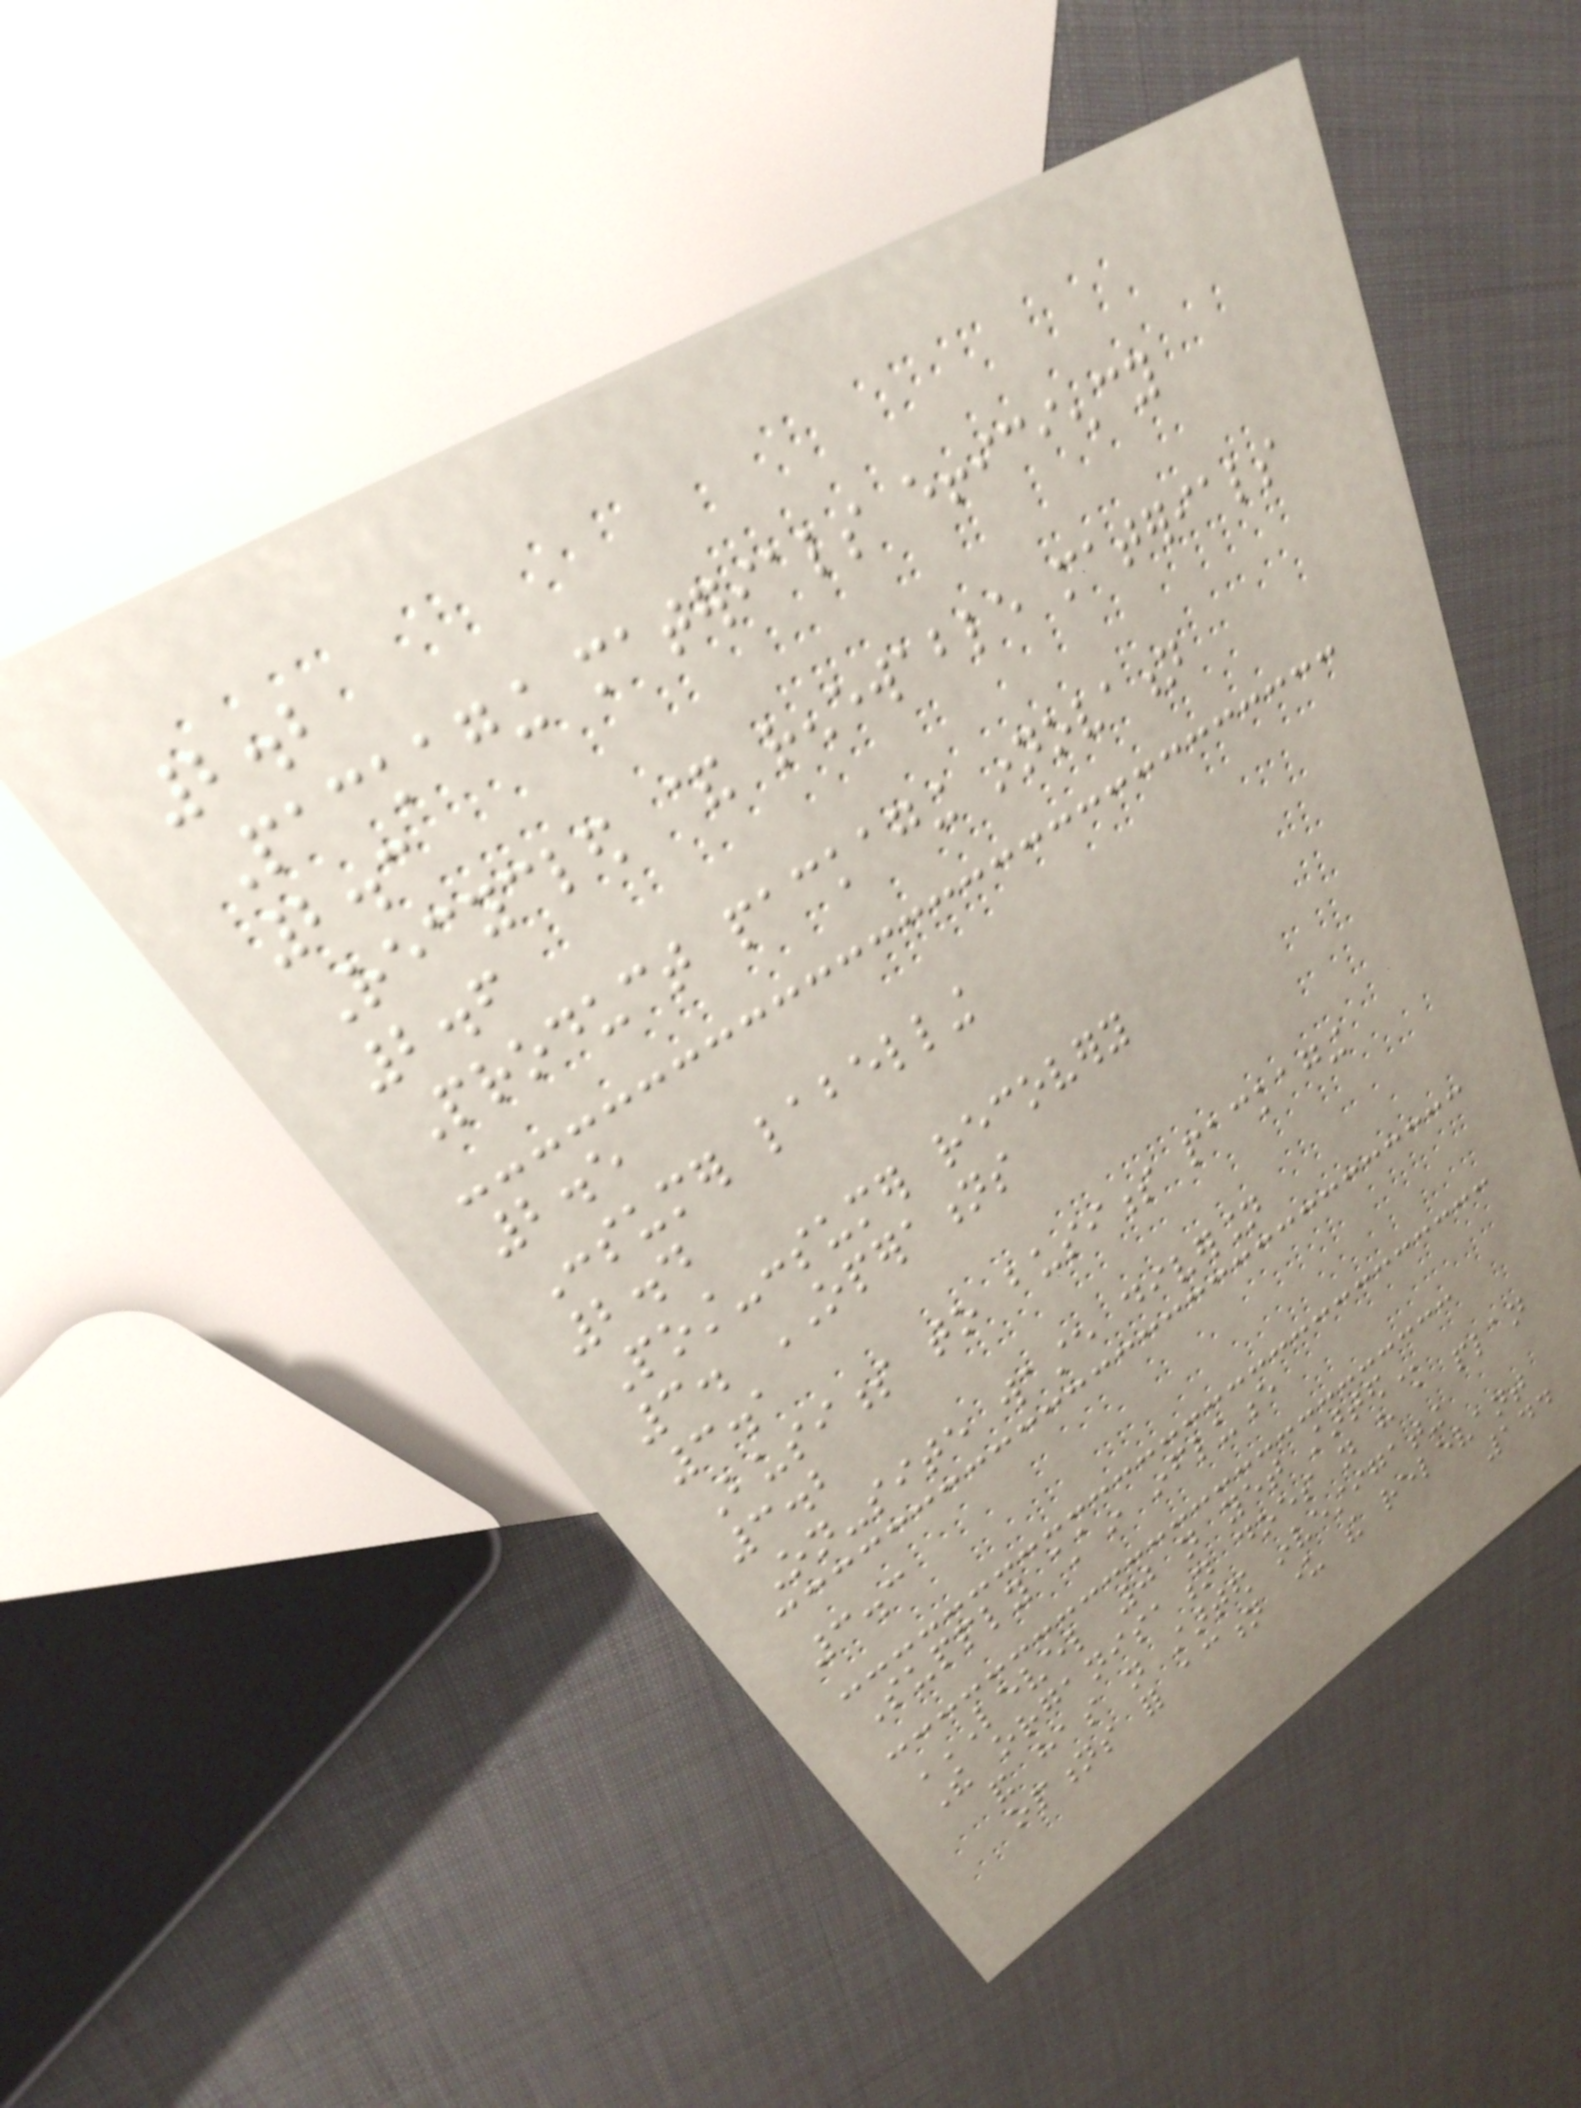2.2
Packaging materials efficiency
2.3
Recycled & renewable materials
2.6
Product packaging innovation
2.5
Consumer labelling
2.4
Post-consumer recovery
3. OPERATIONS
3.1
Business to business packaging
3.2
On-site waste diversion
3.3
Supply chain influence
LEVEL 0 NOT YET STARTED
The organisation does not have a plan
and has not started investigating
options for action under the relevant
144
